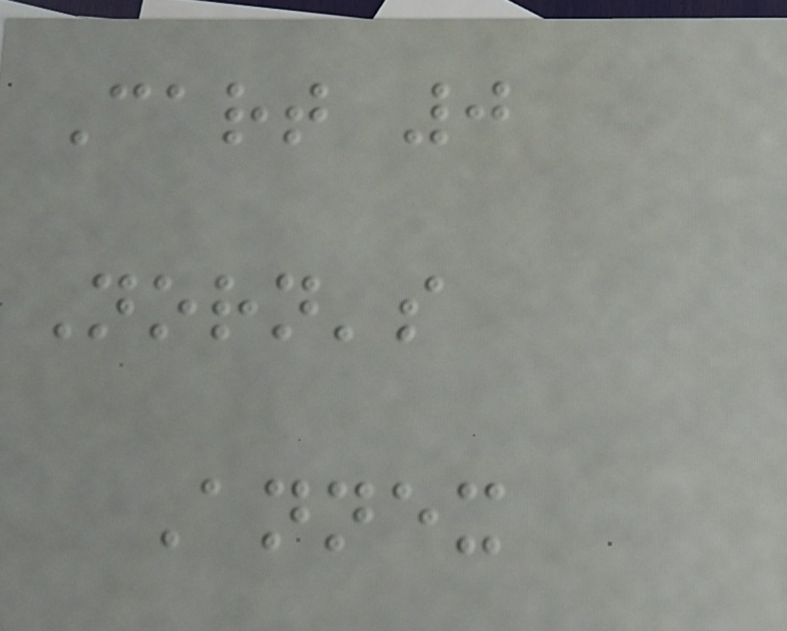Cart 0
Norn's
Annex
